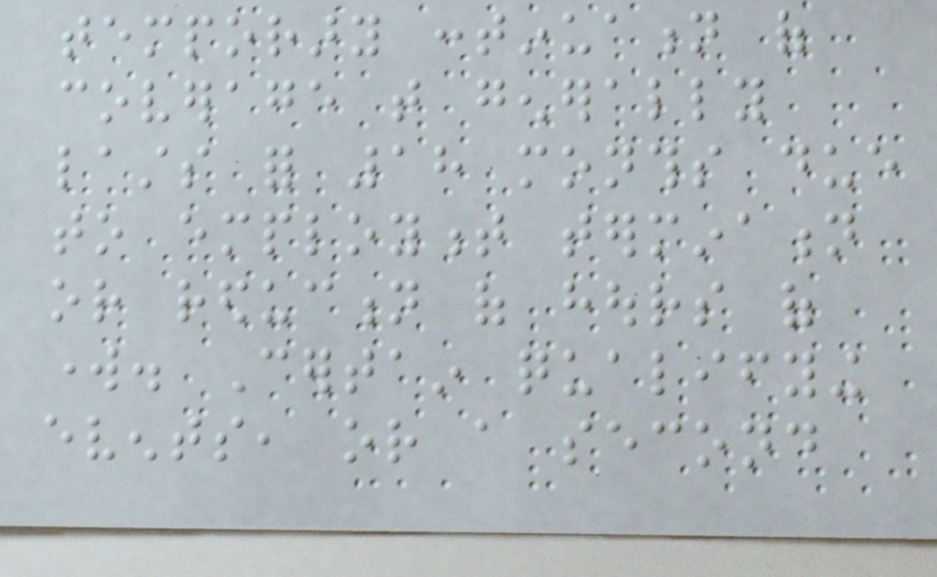temporary continuation of
coverage that generally
lasts for 18 months due
to employment termination
or reduction of hours of
work. Certain qualifying
events, or a second
